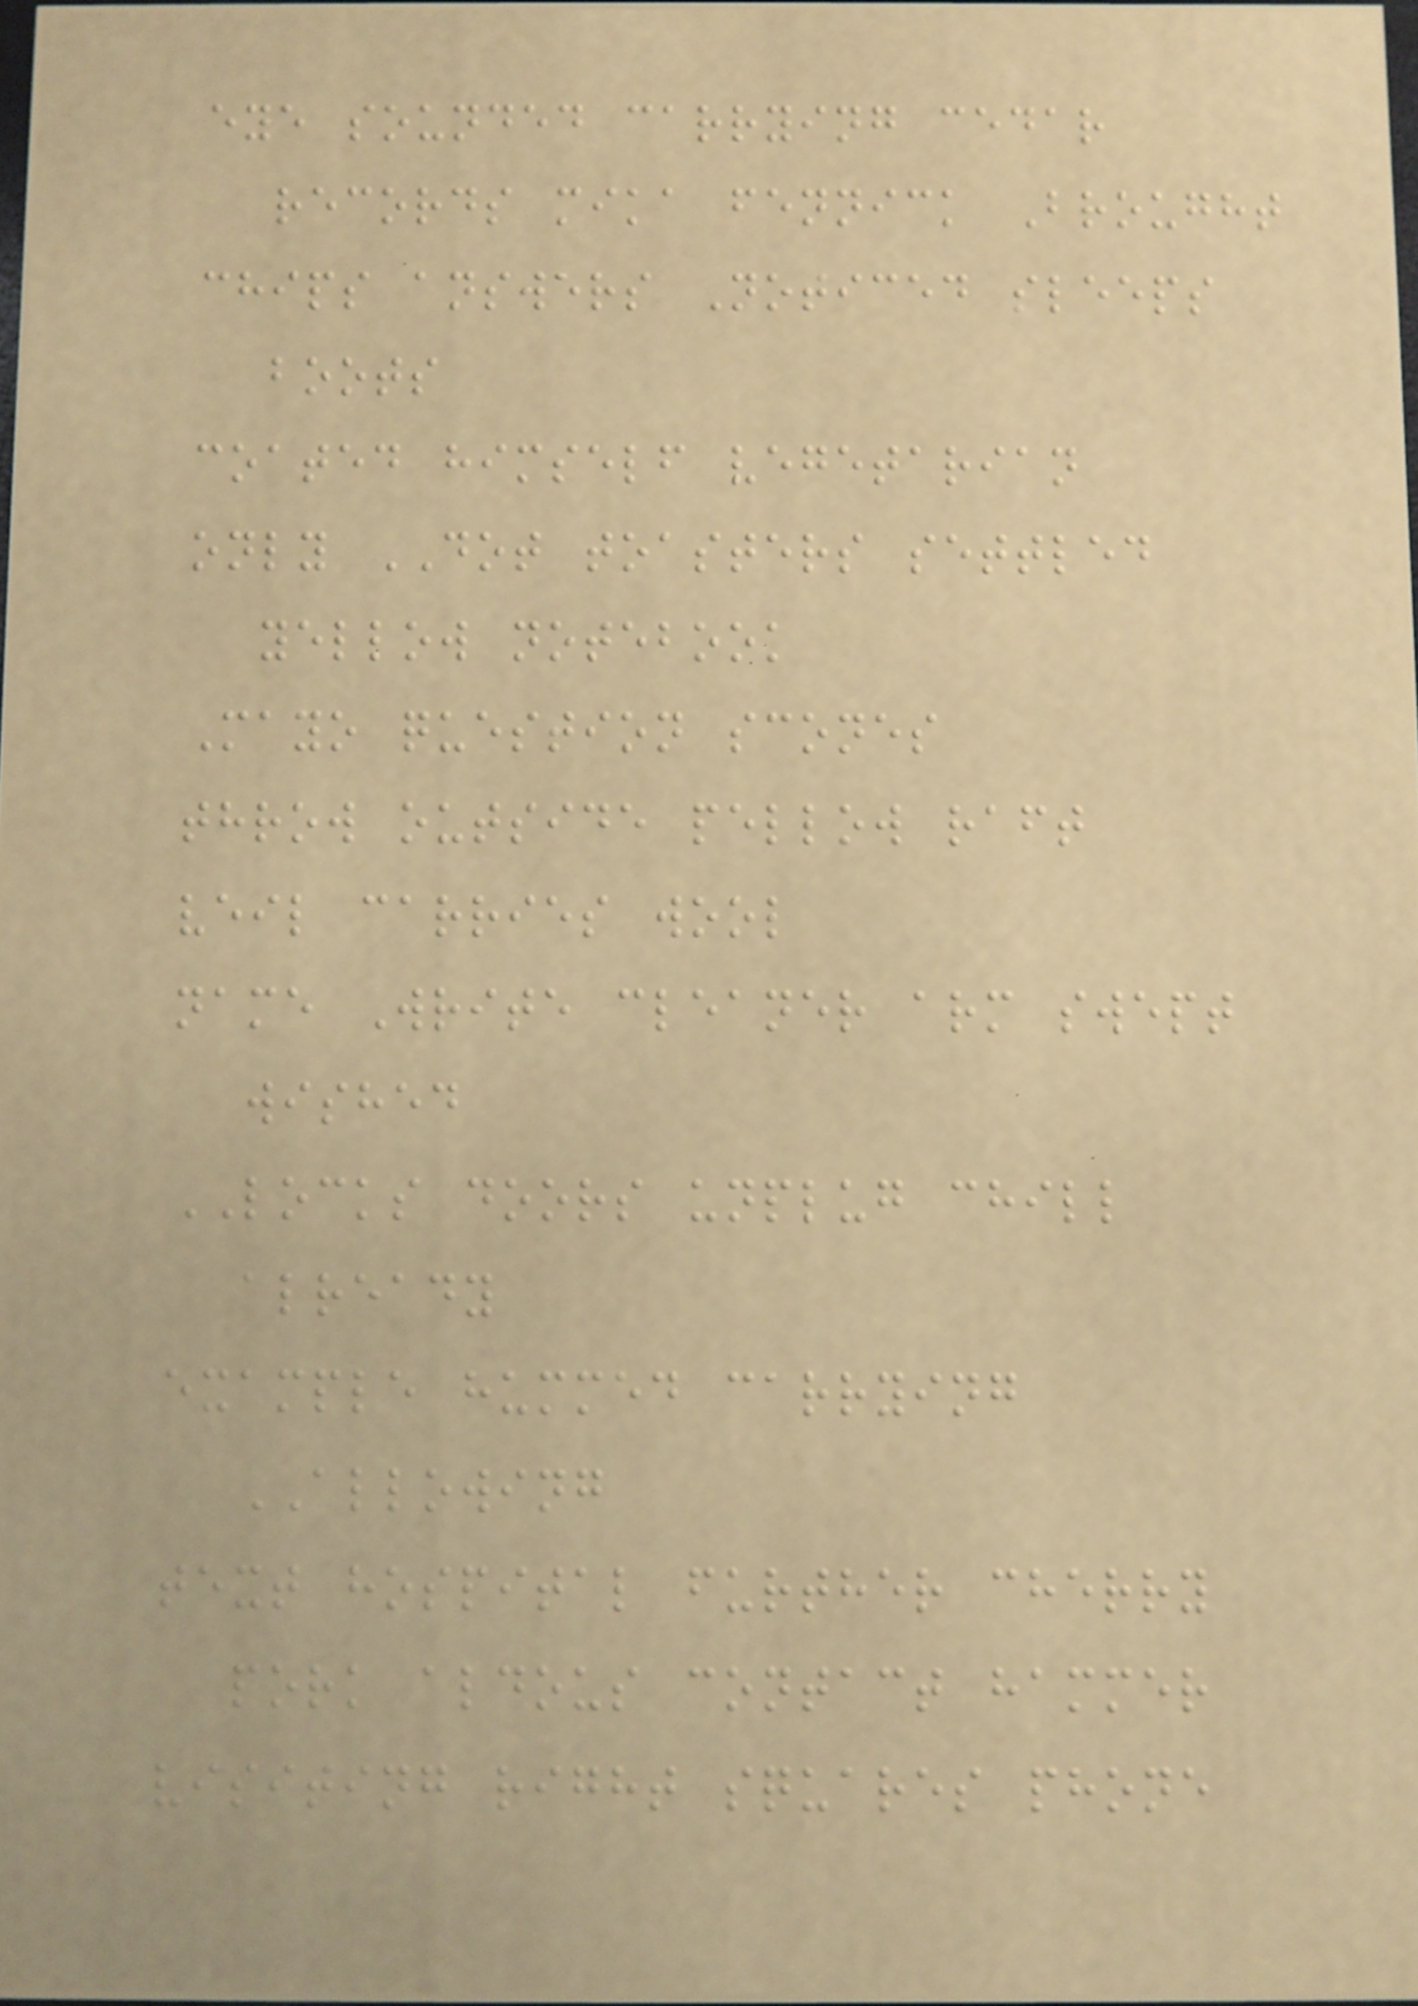eye sounded carrying cedar
records mika fennick Brought
chips answers Noticed sleeps
boots
coated himself vegetarian
only DOT toasters settled
yellow notebook
Mayo question scones
throw outside pellow raft
veil carries wool
name Write cleaner arm swept
wished
LOCKS doors unplug chill
already
example hummed carrying
ALLOWING
text hospital further cherry
pork aldous contact hammer
visiting right squares phone
